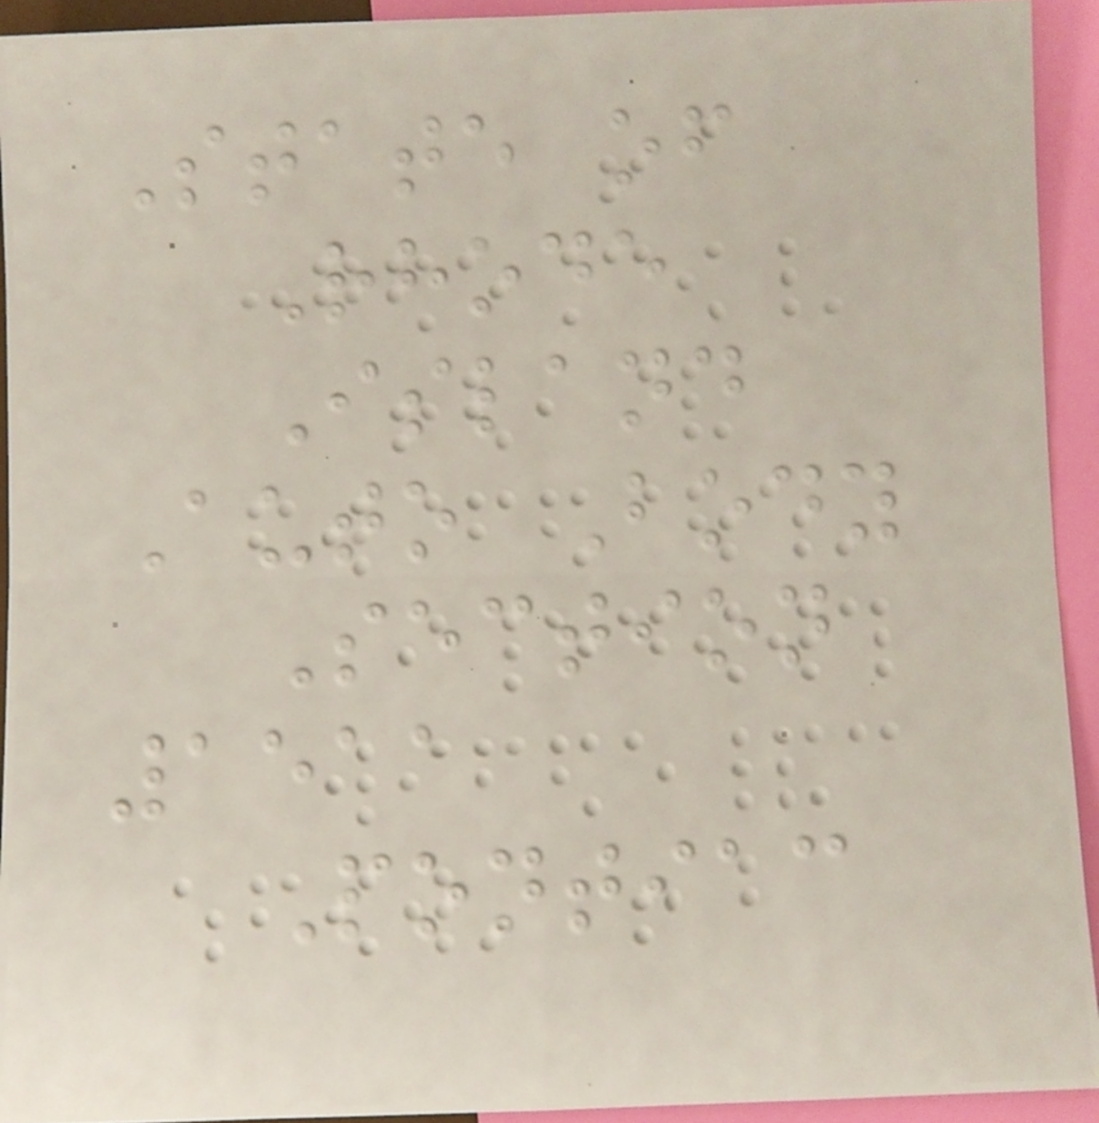State of
Rhode
Island
Auto Body
Section
1511
Pontiac
